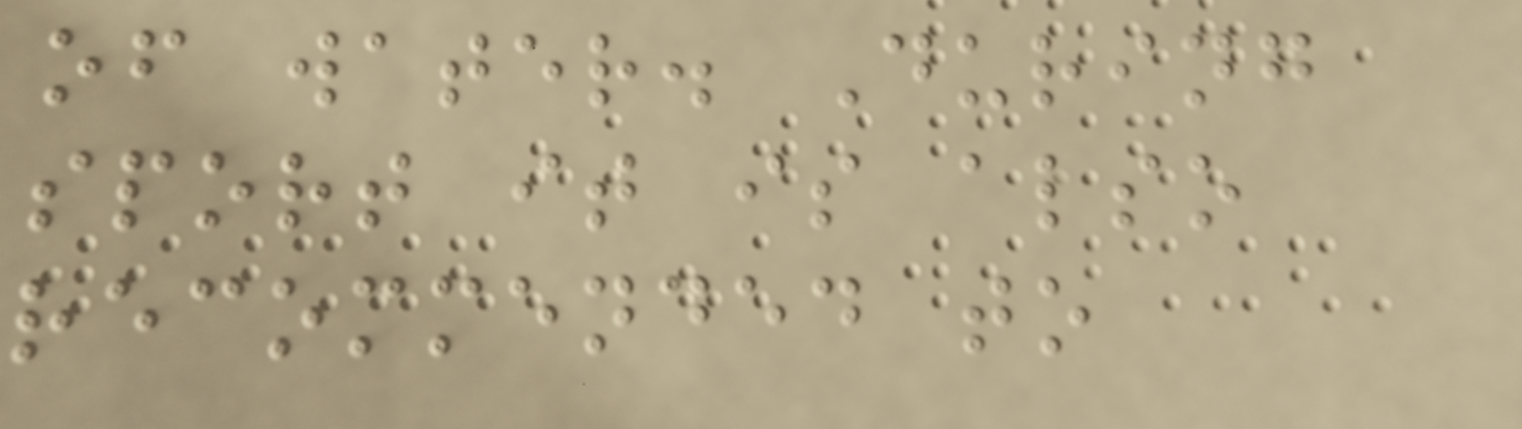of water. During
sport it is also
recommended to
